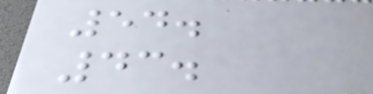54.
43.
